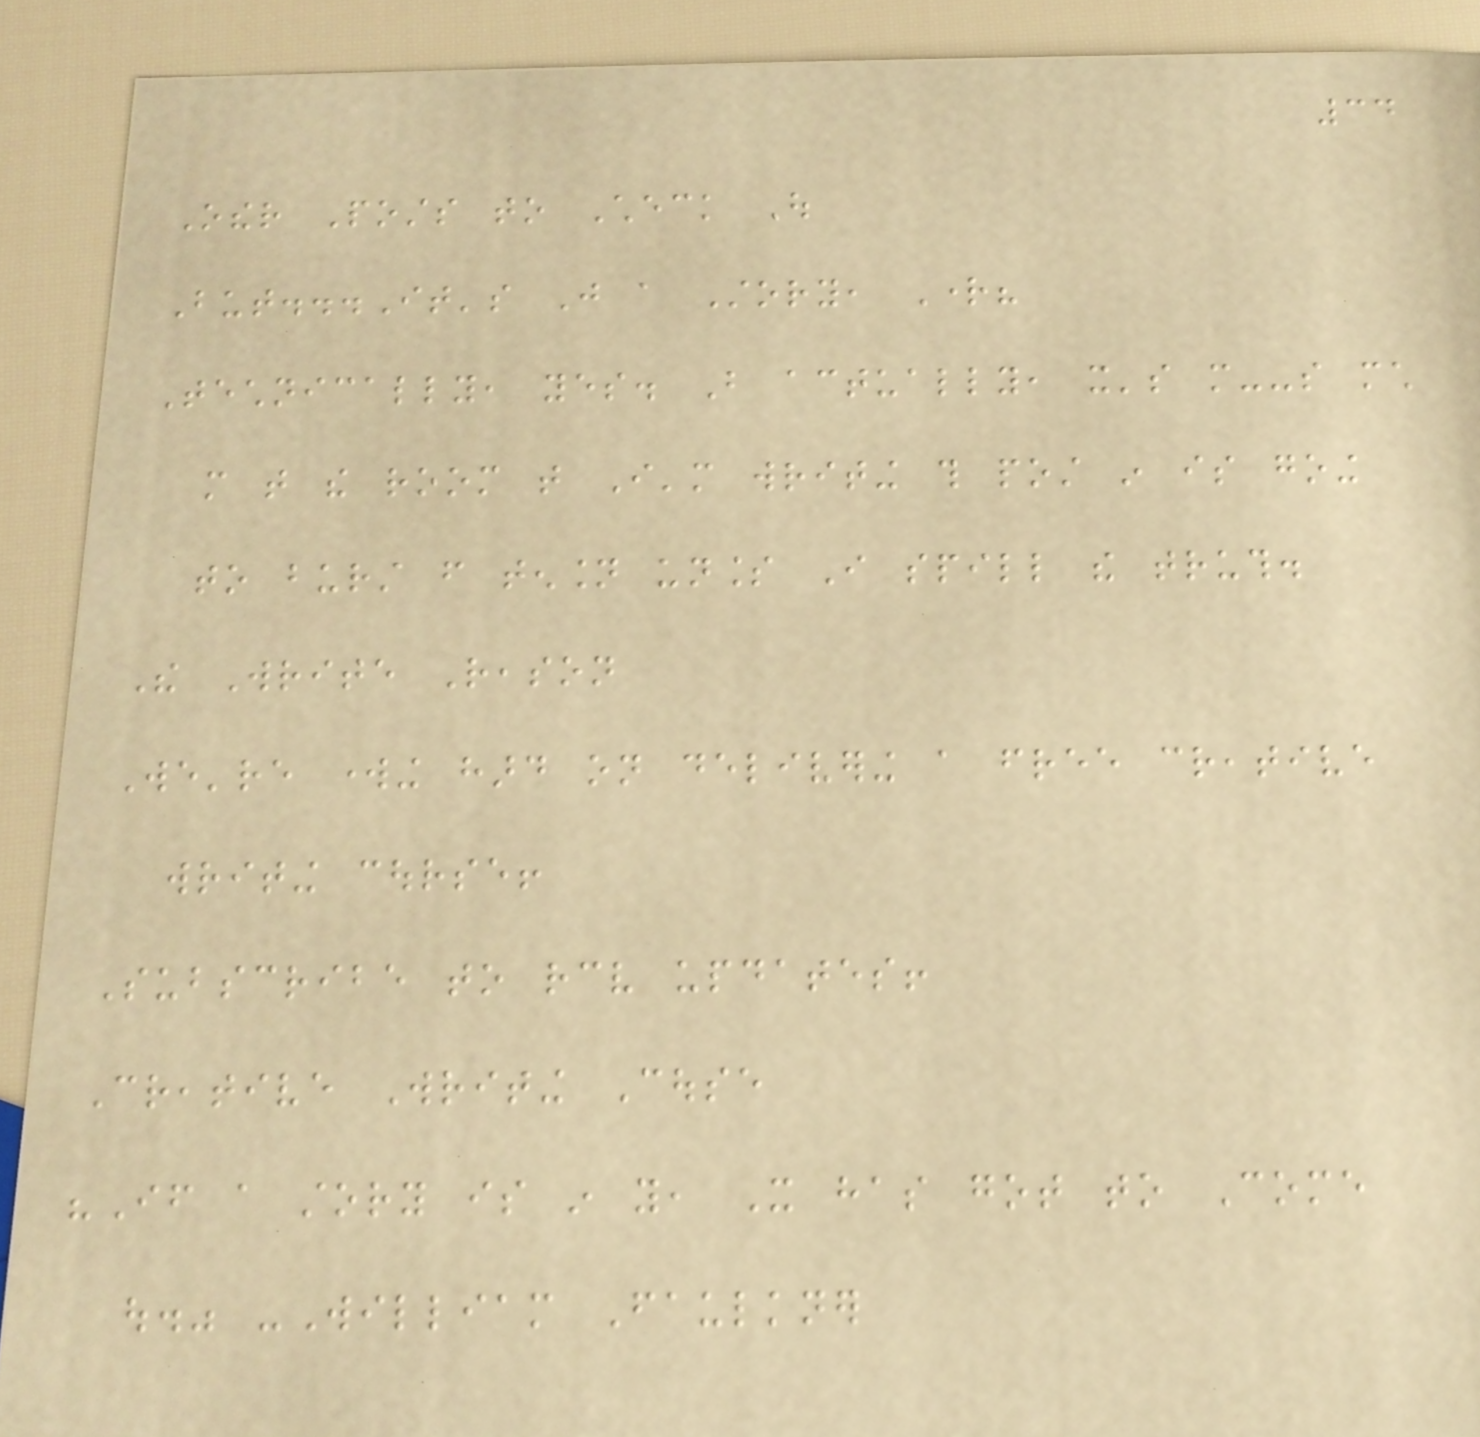34
Other Posts to Check Out
But...It's Just a Story, Right?
Technically, yes. But actually, it's more--so much
more that the room that I'm writing this post in is going
to burst from tension unless I spill the truth.
The Write Reason
We're working hard on delivering a free creative
writing course!
Subscribe to receive updates!
Creative Writing Couse
"If a story is in you, It has got to Come
out." -William Faulkner
